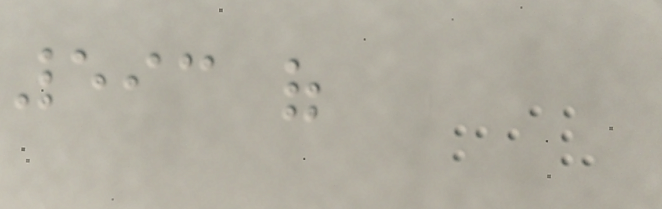593 of
